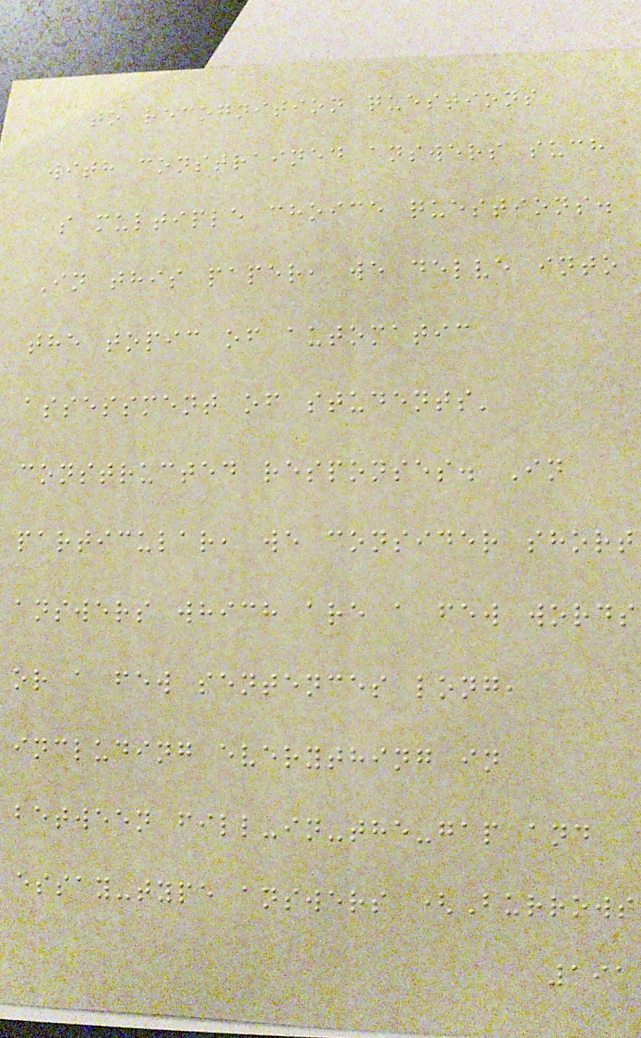to recognition questions
with constrained answers such
as multiple choice questions.
In this paper, we delve into
the topic of automatic
assessment of students'
constructed responses. In
particular, we consider short
answers which are a few words
or a few sentences long,
including everything in
between fill-in-the-gap and
essay-type answers (Burrows
191
